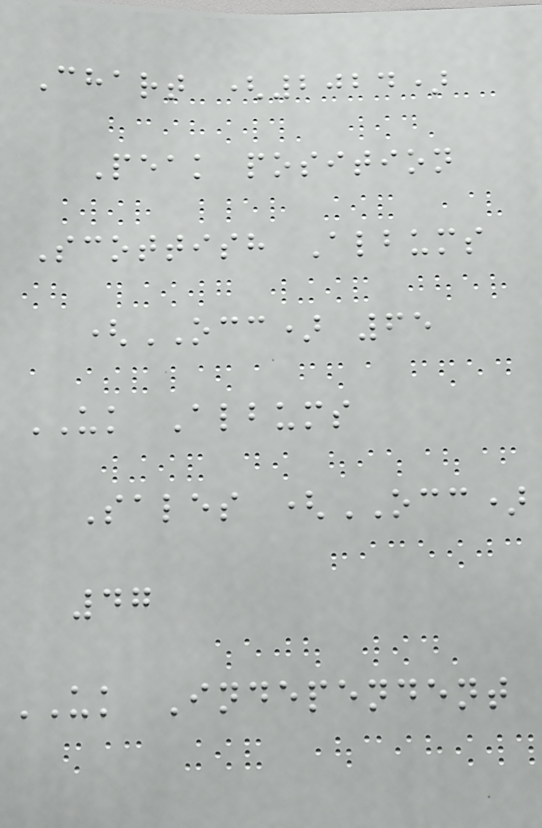Chart (2024)
Peak position
Scottish Albums
(OCC) 65
UK Albums
Sales (OCC)
47
UK Independent
